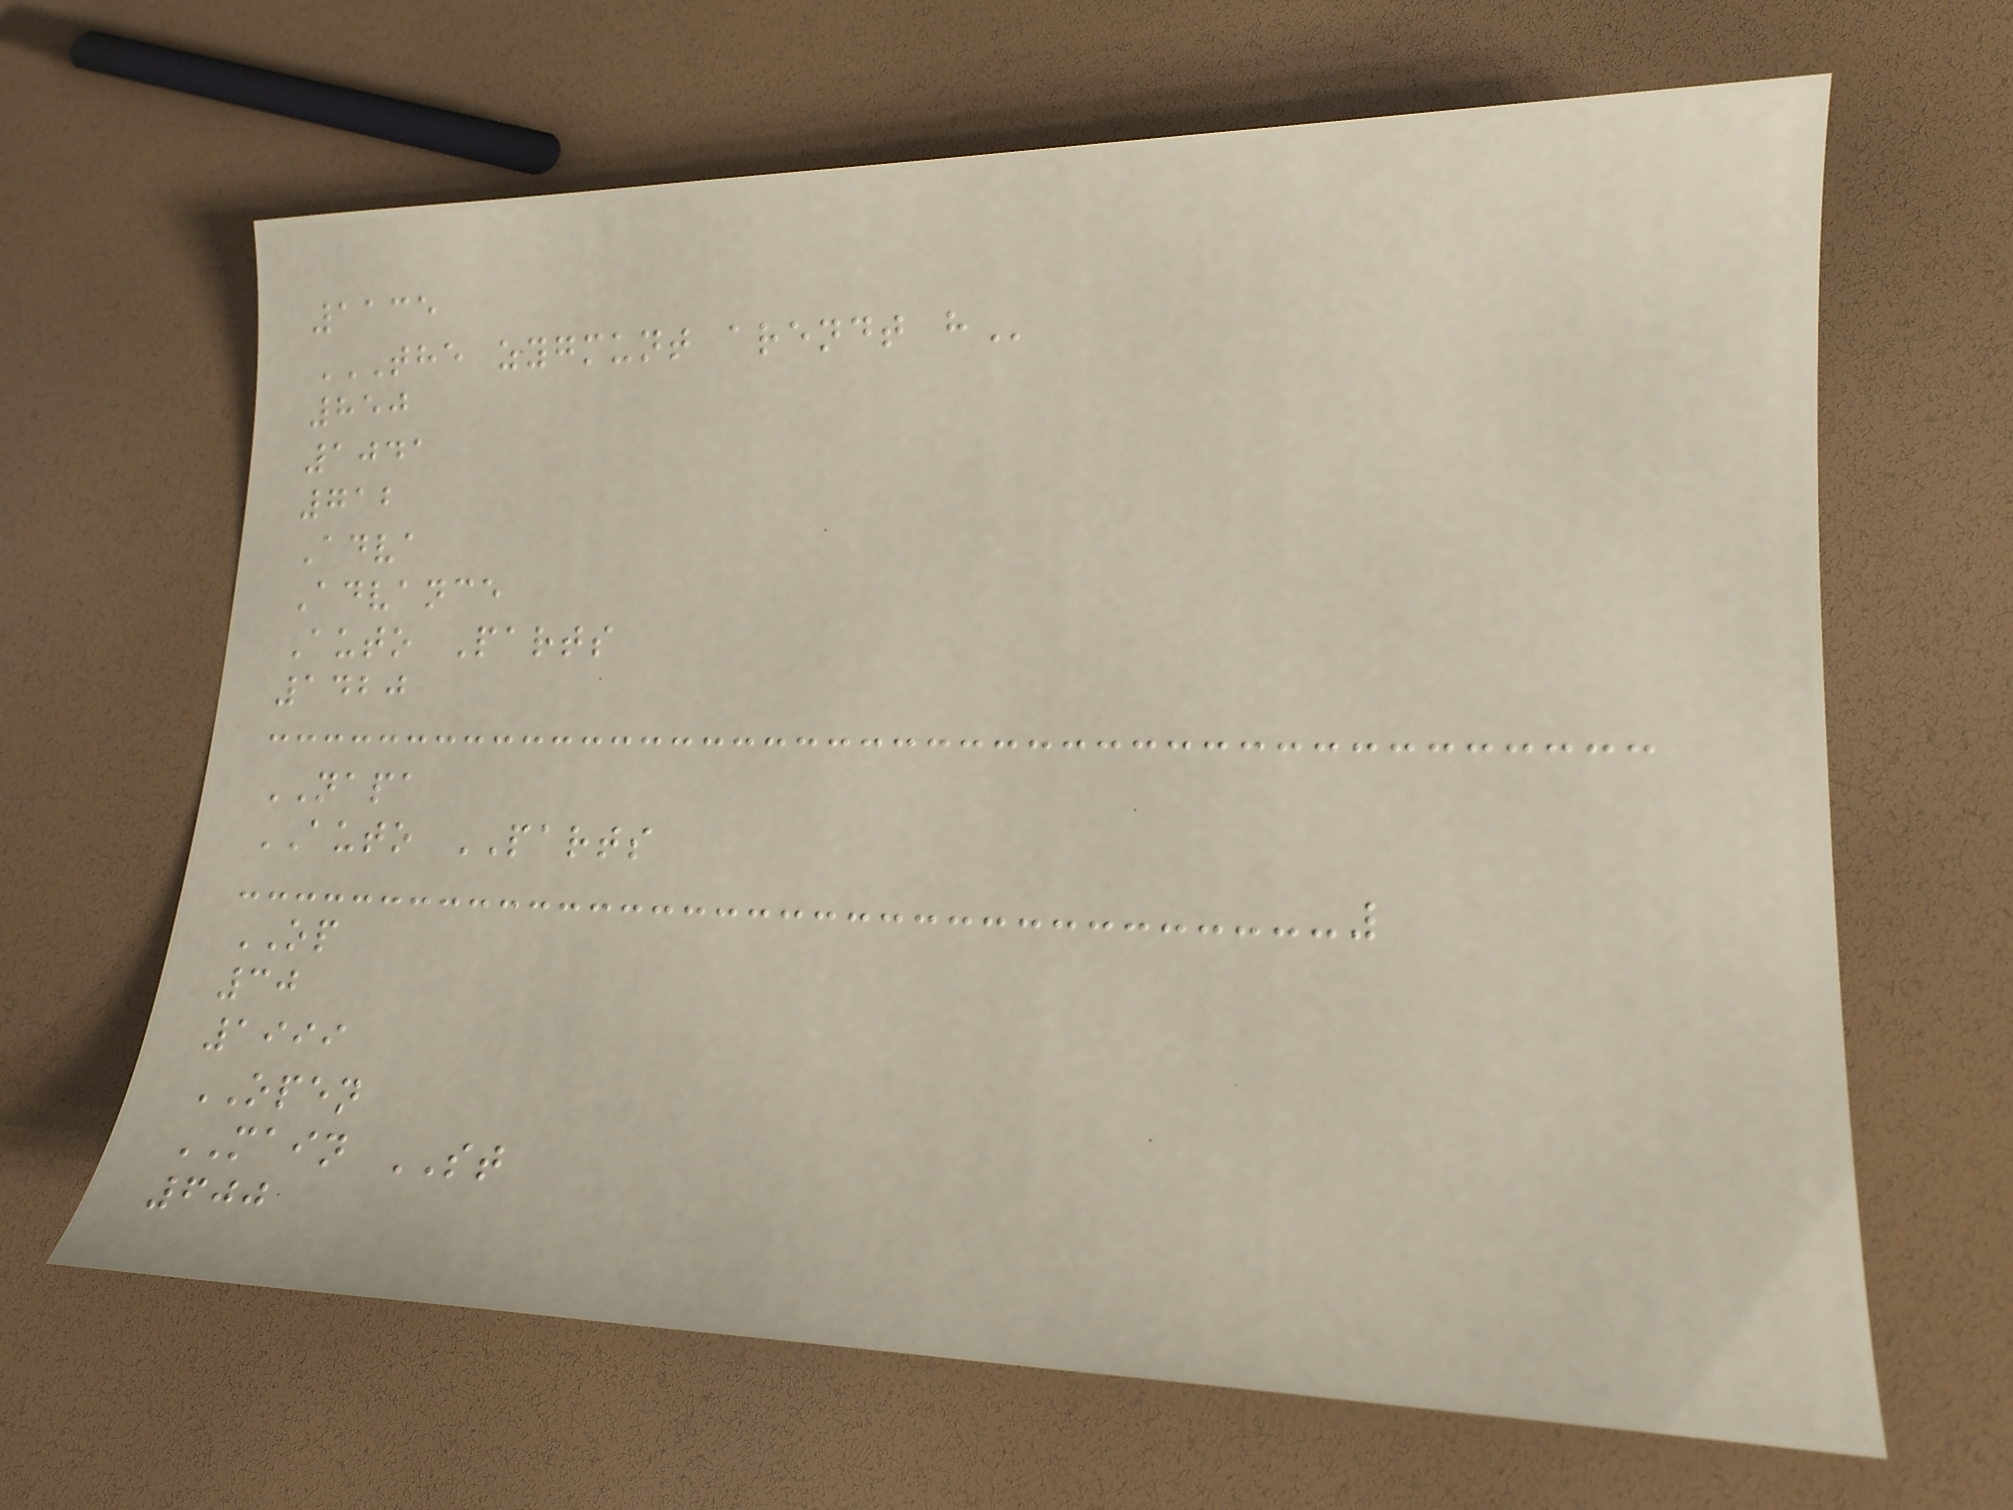1135
THE ZYGMUNT ARENDT H
850
1041
712
Adva
Advance
Auto Parts
1420
NAPA
AUTO PARTS
OP
30
1999
OPEN
MAIN ST
600
